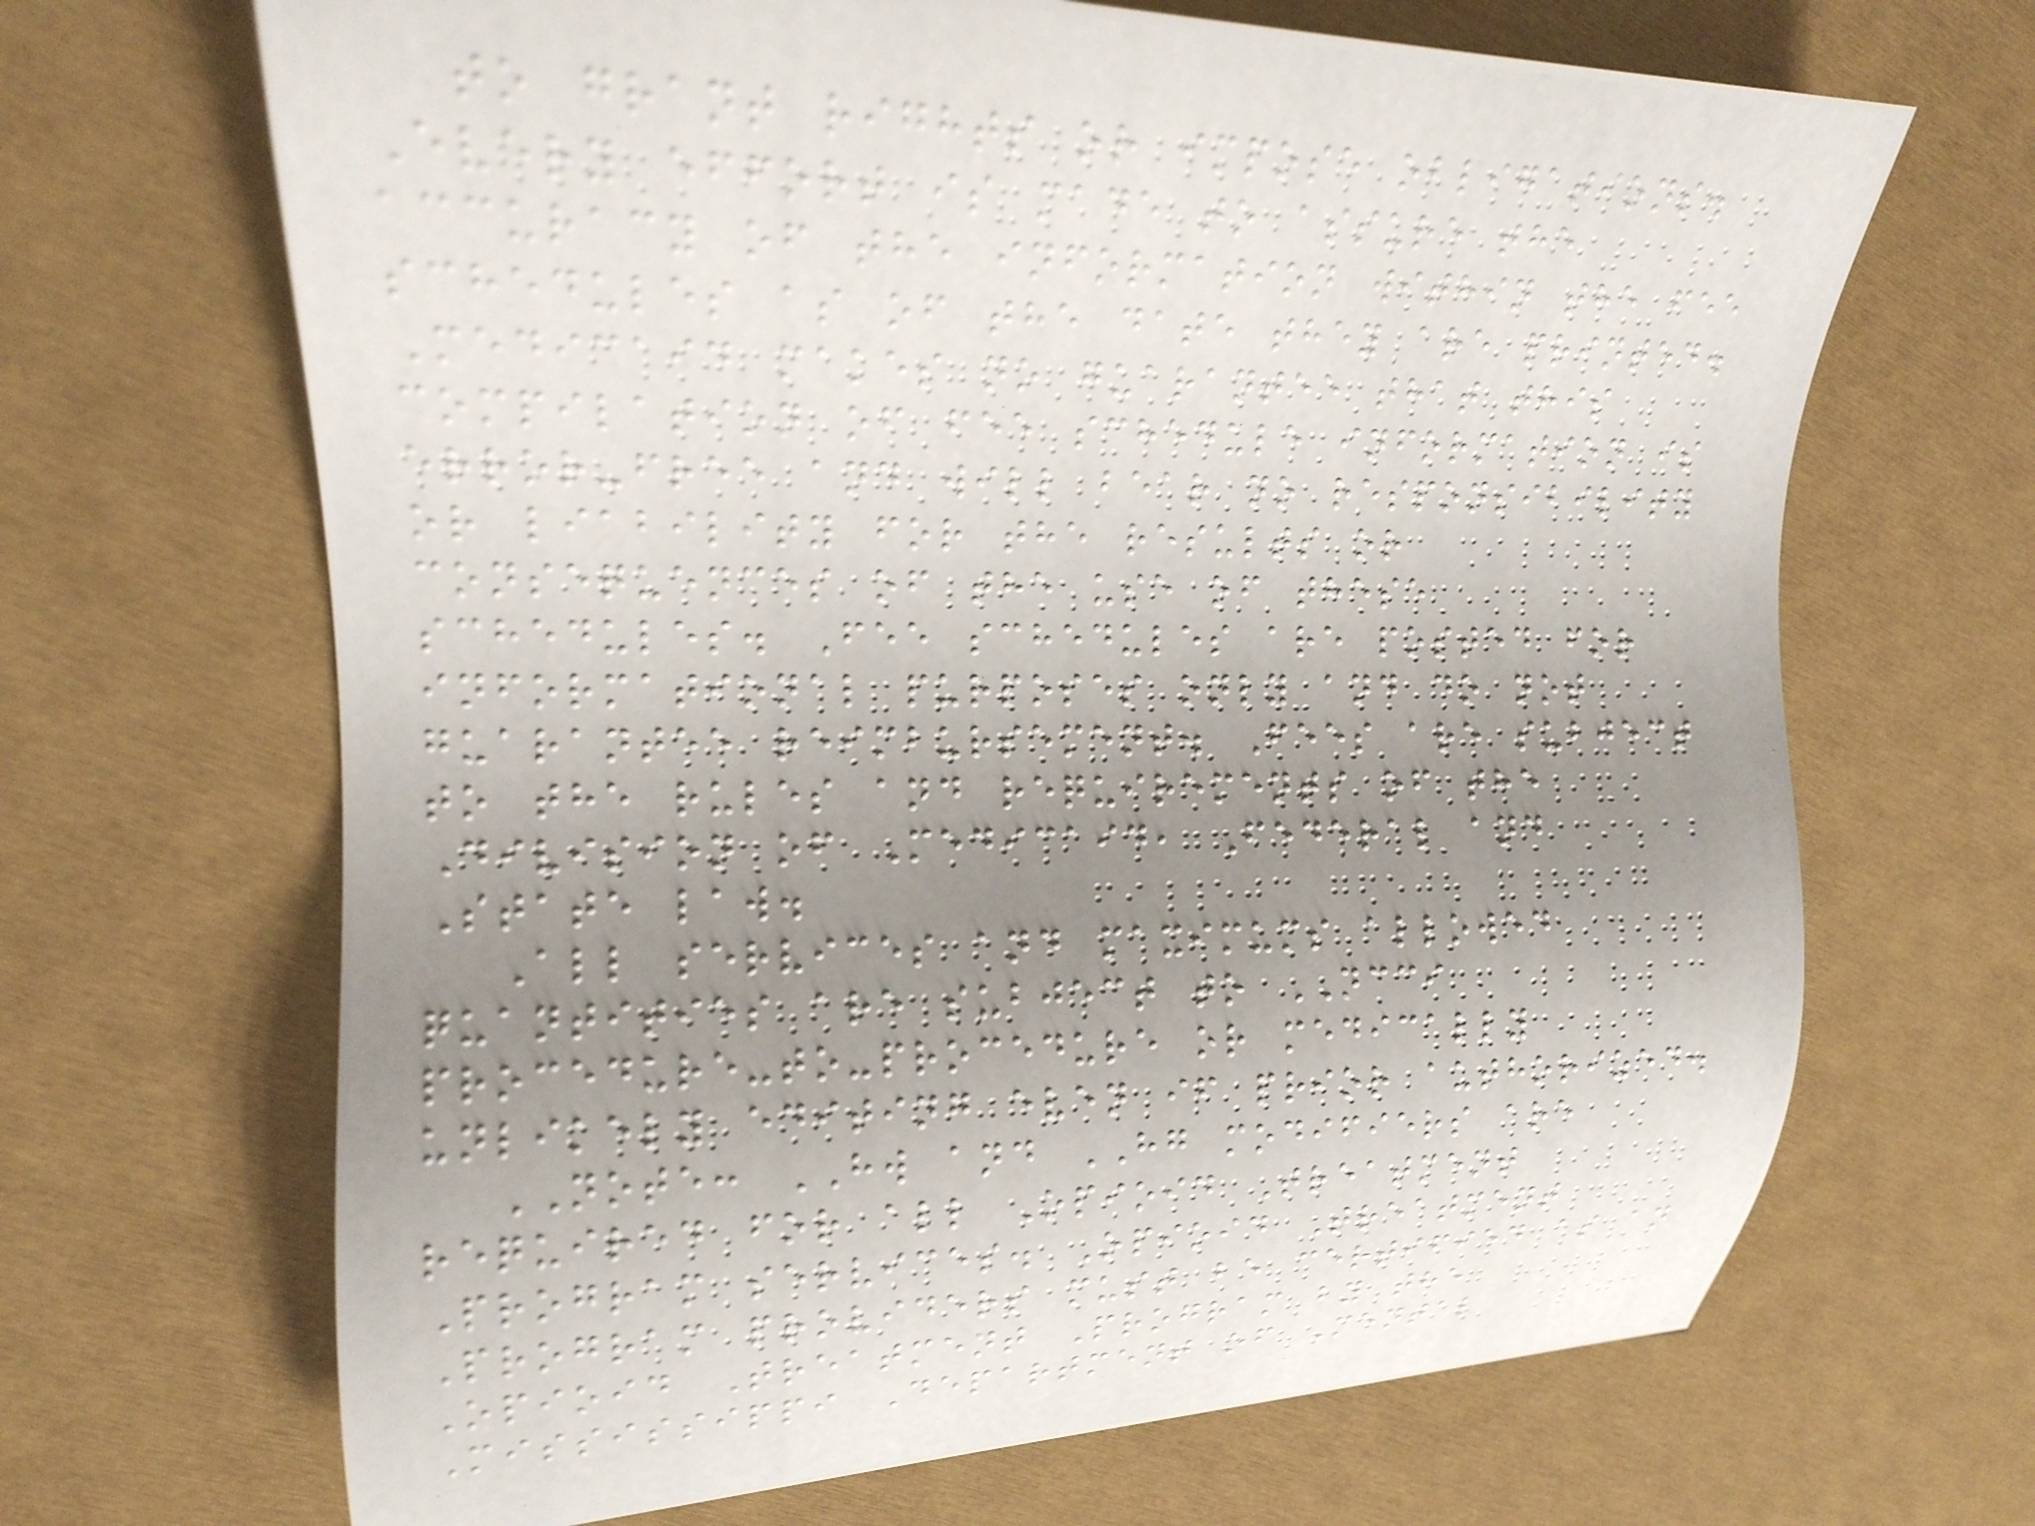to grant rights or impose obligations.
Every effort is made to assure the
accuracy of the information within the fee
schedules as of the date they are printed.
Medicaid makes no guarantee that this
compilation of fee schedule information is
error-free and will bear no responsibility
or liability for the results or
consequences of the use of these
schedules. Fee schedules are posted for
informational purposes only and do not
guarantee reimbursement. Fees are subject
to the rules and requirements of the
Division of Medicaid, Federal and
State law.
All services and maximums allowed
quantities are subject to NCCI
procedure-to-procedure or medically
unlikely editing even if prior authorized.
NOTE: HW and HG modifiers are
required for all Opioid Treatment
Program services. Opioid Treatment
Program providers must be certified as an
Opioid Treatment Program by the
Mississippi Department of Mental
